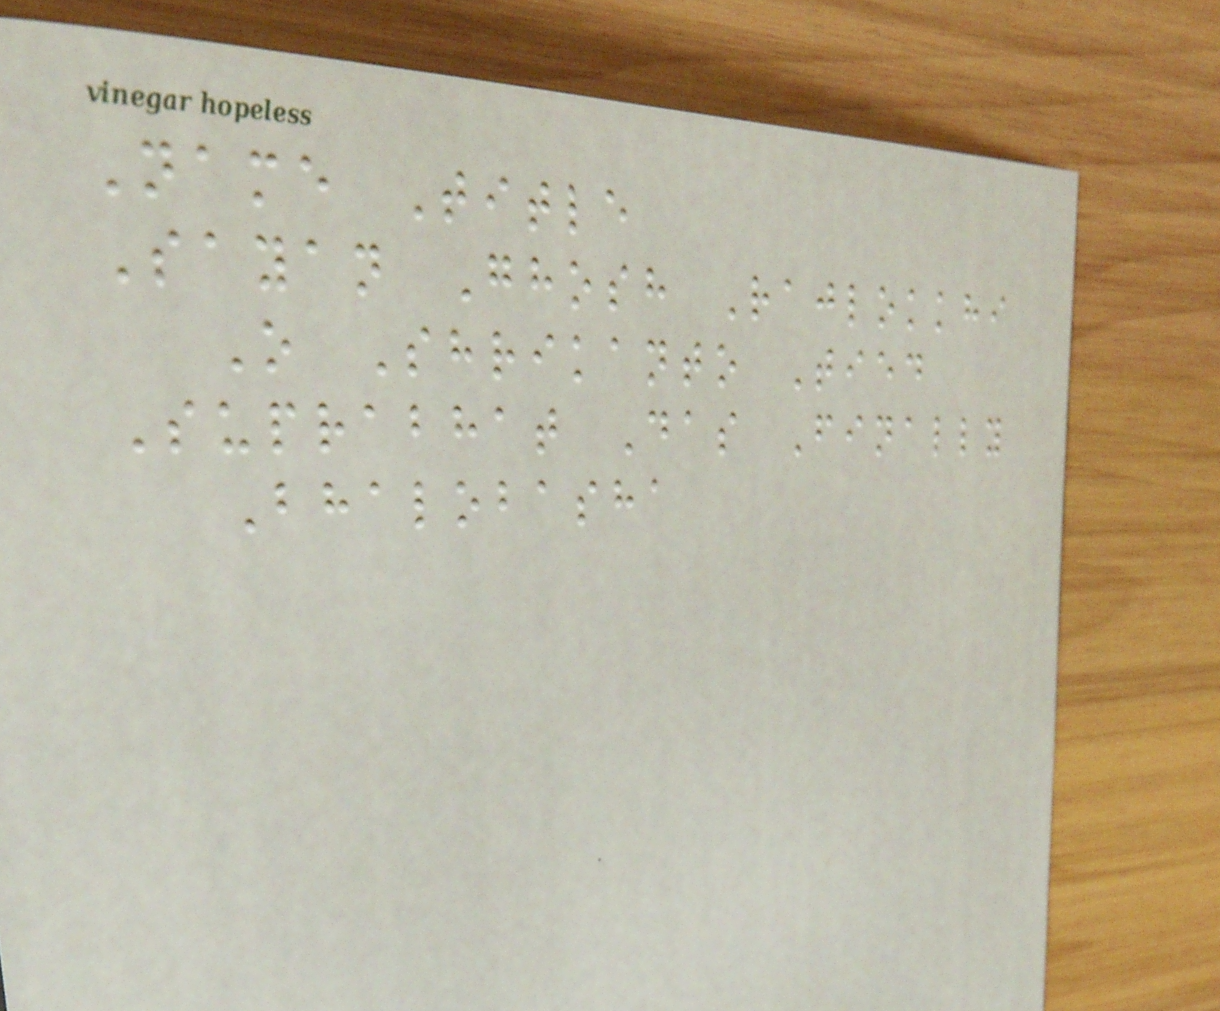Name Title
Sayan Ghosh Rajlokkhi
O Shrikanto Tied
Suprabhat Das Finally
Bhalobasha
